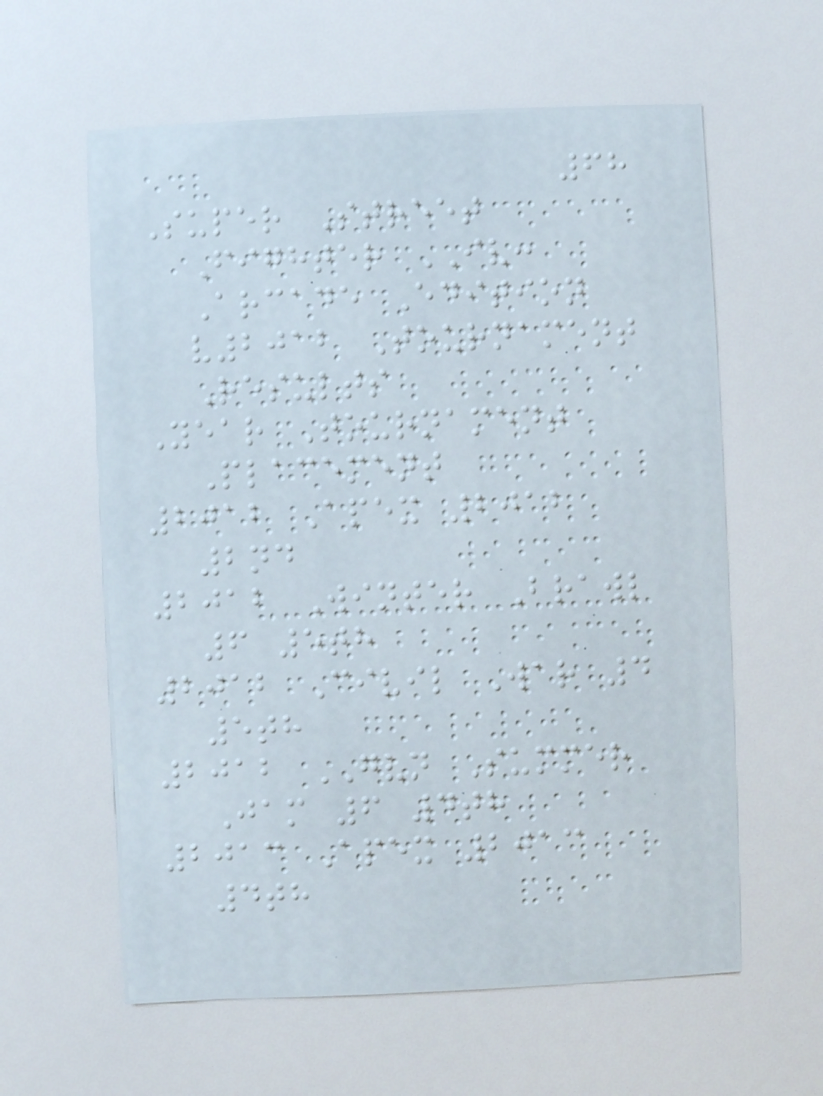68
Super Street
Fighter IV:
Arcade Edition
v2012 Tournament
Results
Year Tournament
Placement
2012 Apex 2012
2nd
2012 Winter Brawl
6 5th
2012 Civil War 4
5th
2012 GVN Summer
Jam 6 4th
2013 Apex 2013
4th
